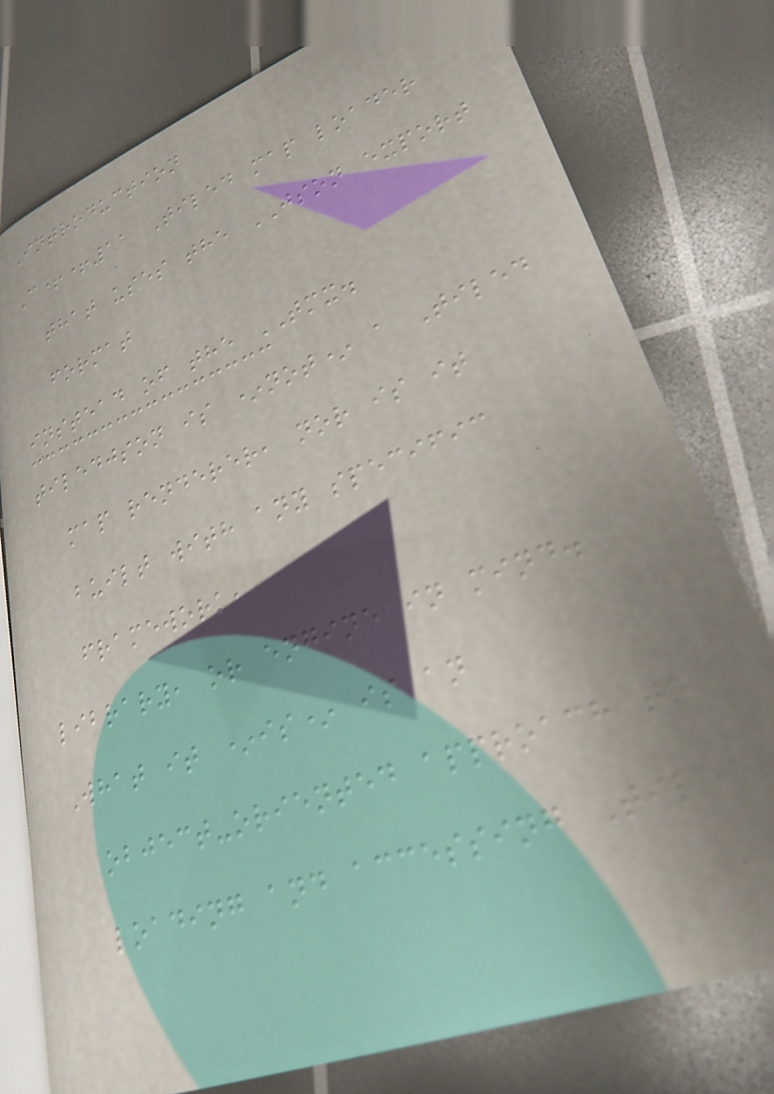Introduction
C++11 Tiled map loader
that uses the JSON export
format
instead of the TMX.
tiledjson is *not* a Tiled
map renderer, nor is it
built with any specific
framework,
library, or engine in mind.
What it *is* is an
object-oriented approach to
loading and accessing Tiled
